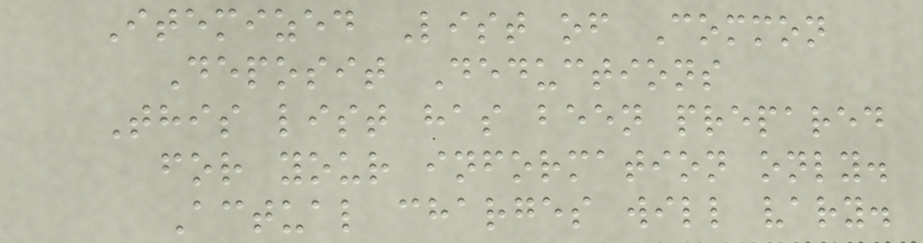Itemized List of Common
Deposit Deductions
This list has been prepared
for your information only.
Actual charges will vary.
